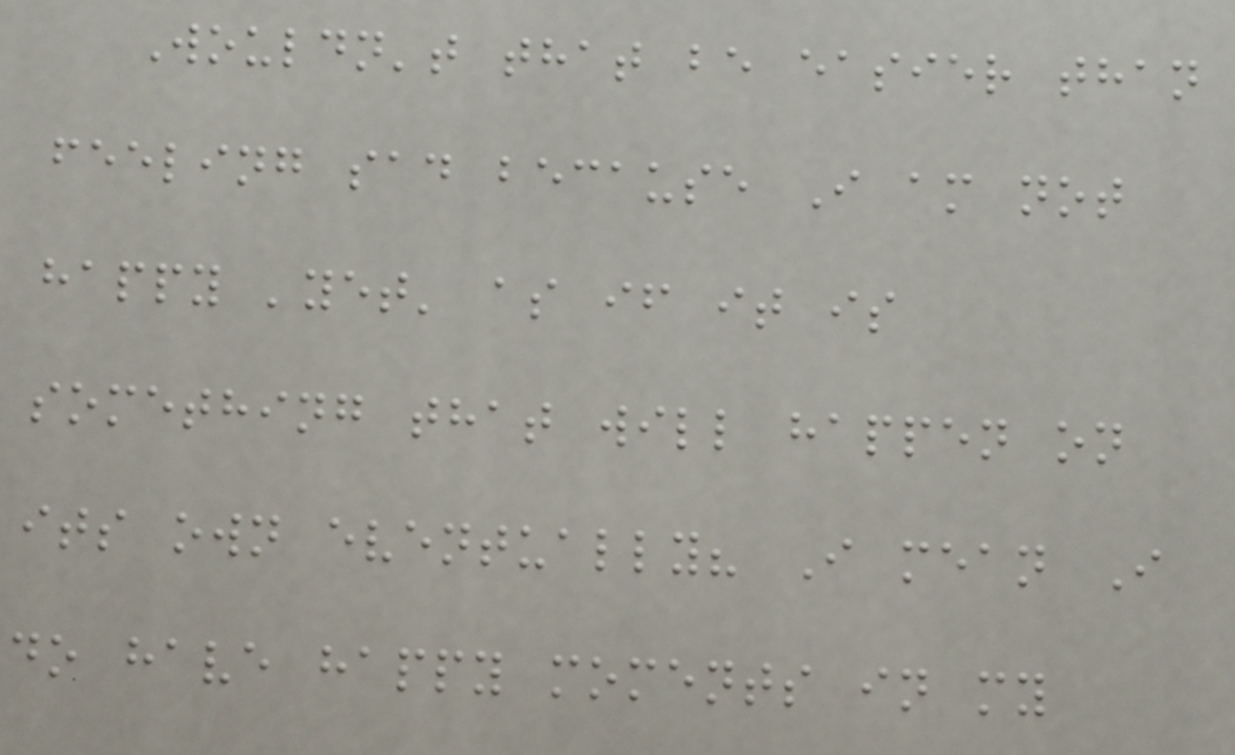Wouldn't that be easier than
feeling sad because I am not
happy 'yet' as if it is
something that will happen on
its own eventually? I mean I
do have happy moments in my
